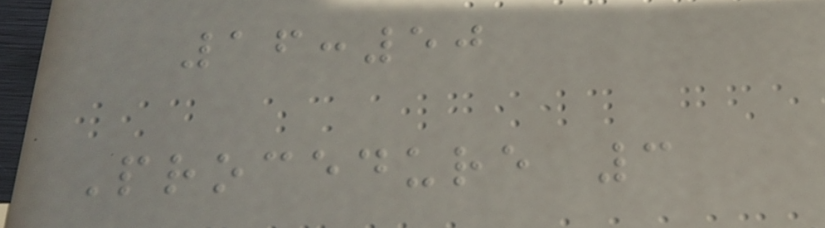16:50
Procedure 3
